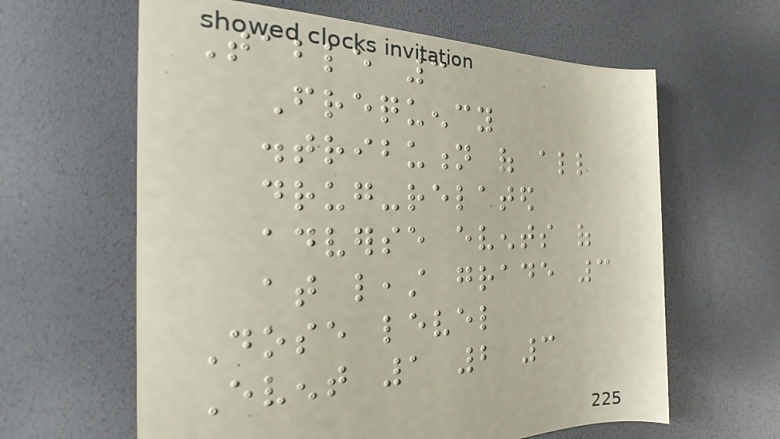Table 3
Frequency
distribution of all
drug-related
adverse events of
at least grade 3
Dose level
Event 1 2 3
